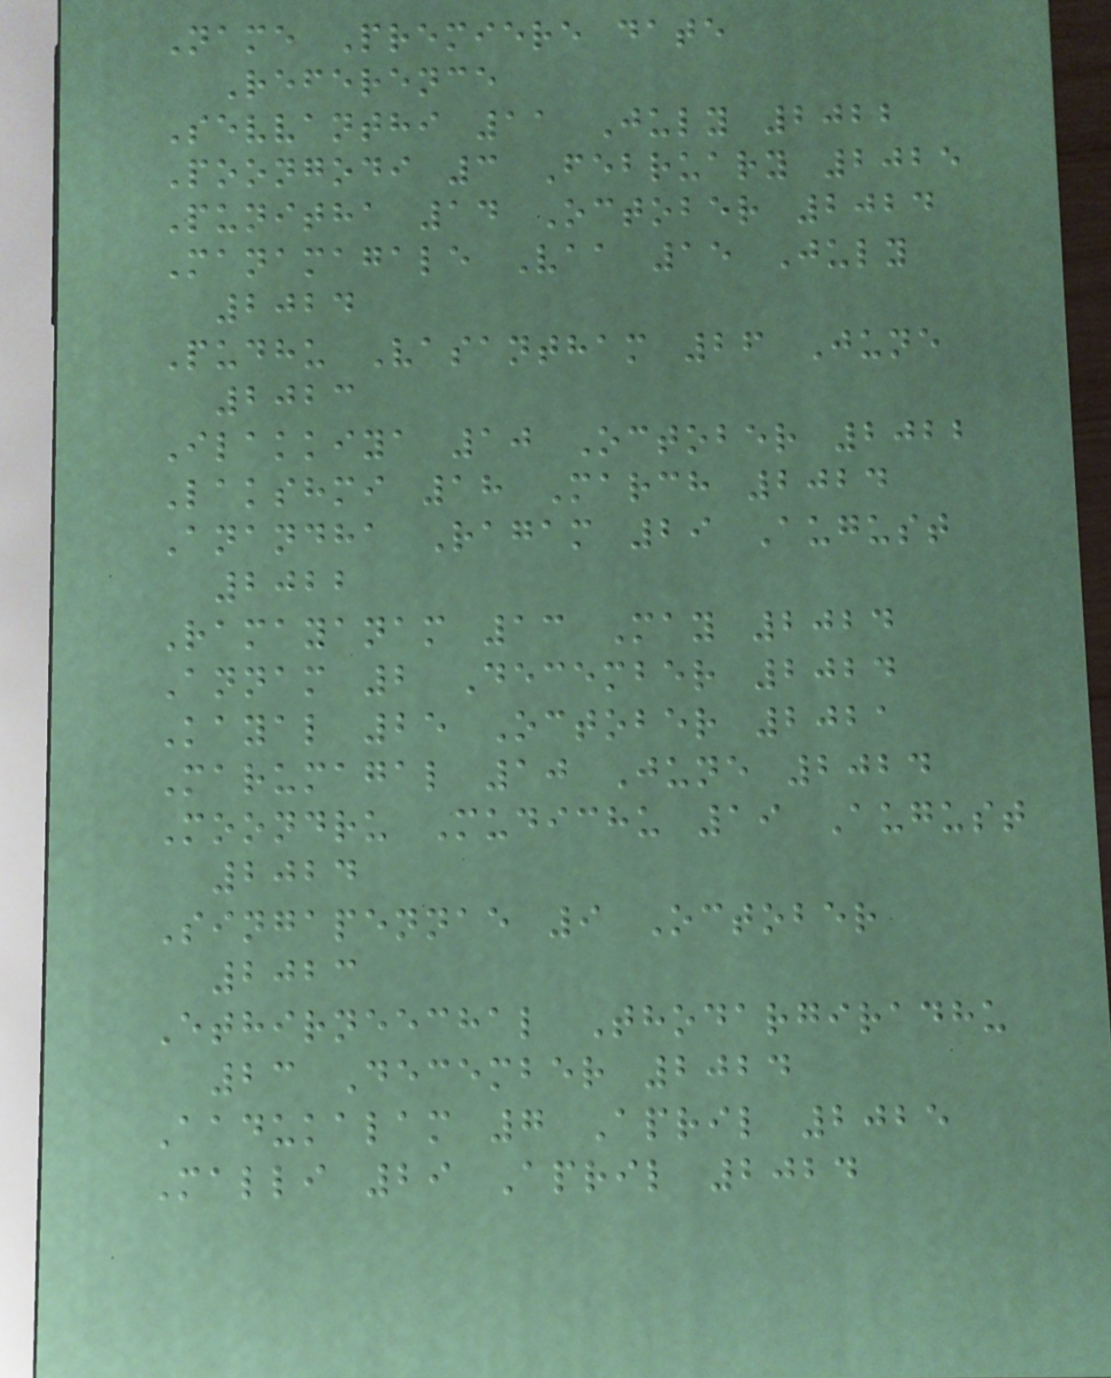Name Premiere date
Reference
Sevvanthi 11 July 2022
Poongodi 3 February 2025
Punitha 14 October 2024
Manamagale Vaa 15 July
2024
Pudhu Vasantham 26 June
2023
Ilakkiya 10 October 2022
Lakshmi 18 March 2024
Anandha Ragam 29 August
2022
Ramayanam 13 May 2024
Annam 2 December 2024
Kayal 25 October 2021
Marumagal 10 June 2024
Moondru Mudichu 19 August
2024
Singapennae 9 October
2023
Ethirneechal Thodargiradhu
23 December 2024
Aadukalam 7 April 2025
Malli 29 April 2024
